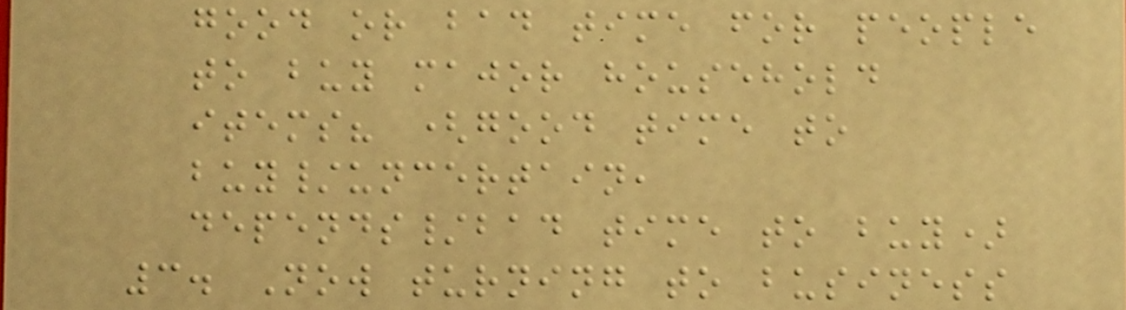good or bad time for people
to buy major household
items? (good time to
buy/uncertain,
depends/bad time to buy)
3. Now turning to business
